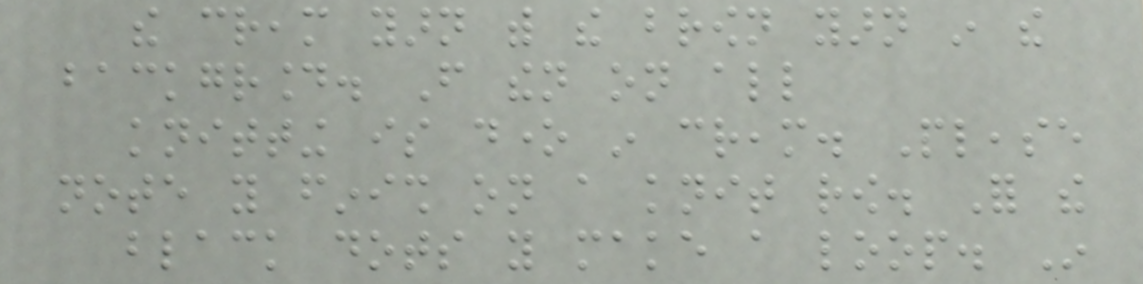the cream yarn with the brown yarn in the
background. From then on all
knitting is done in cream. Please
note you finish on a knit row. For the
black dots you make a loop. In
